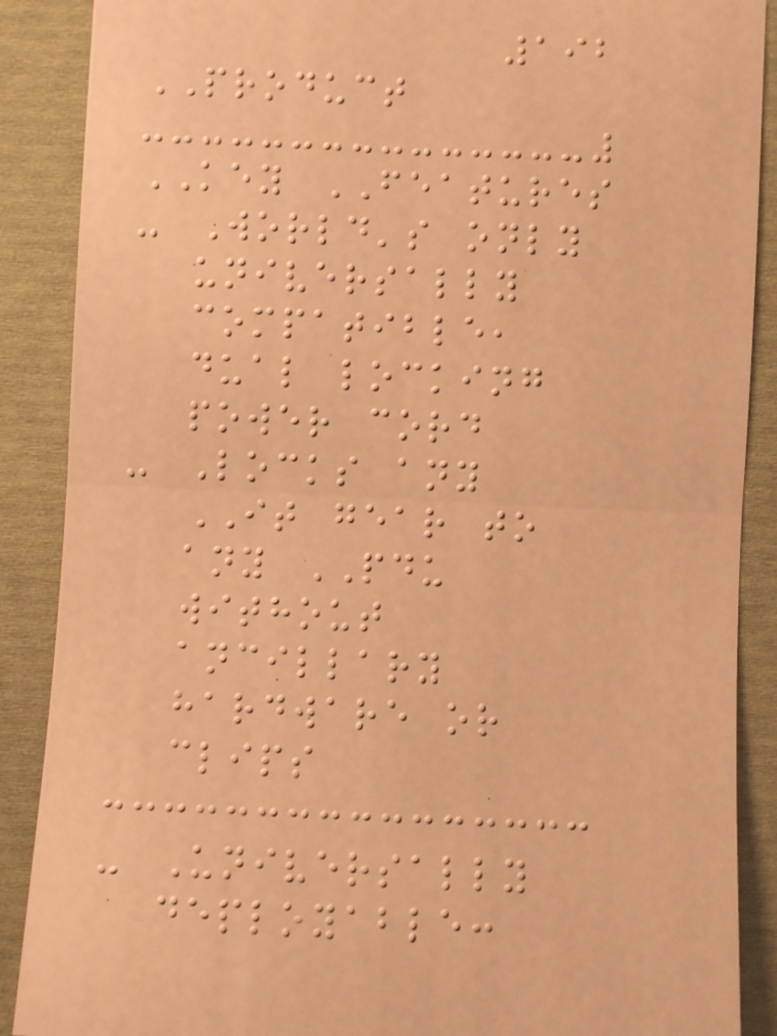192
PRODUCT
KEY FEATURES
- World's only
universally
compatible,
dual locking
power cord
- Locks any
IT gear to
any PDU
without
ancillary
hardware or
clips
- Universally
deployable:
